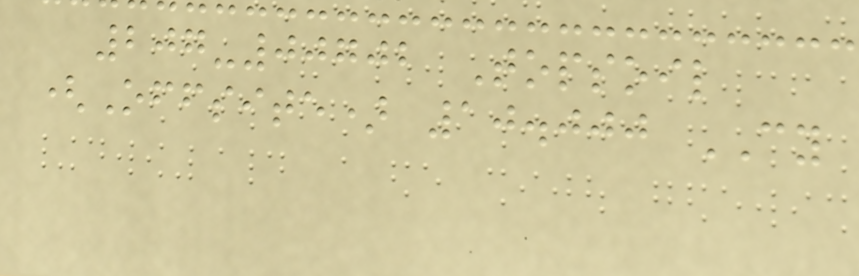207-00702 Topsoil
(Offsite) 10.000 CY
